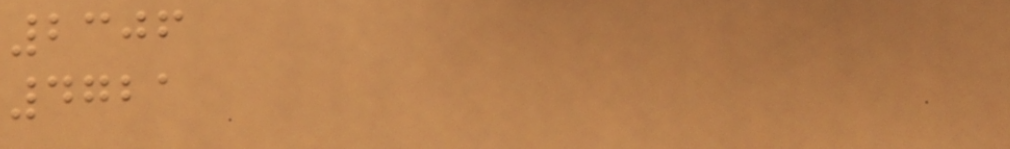2306
4721
